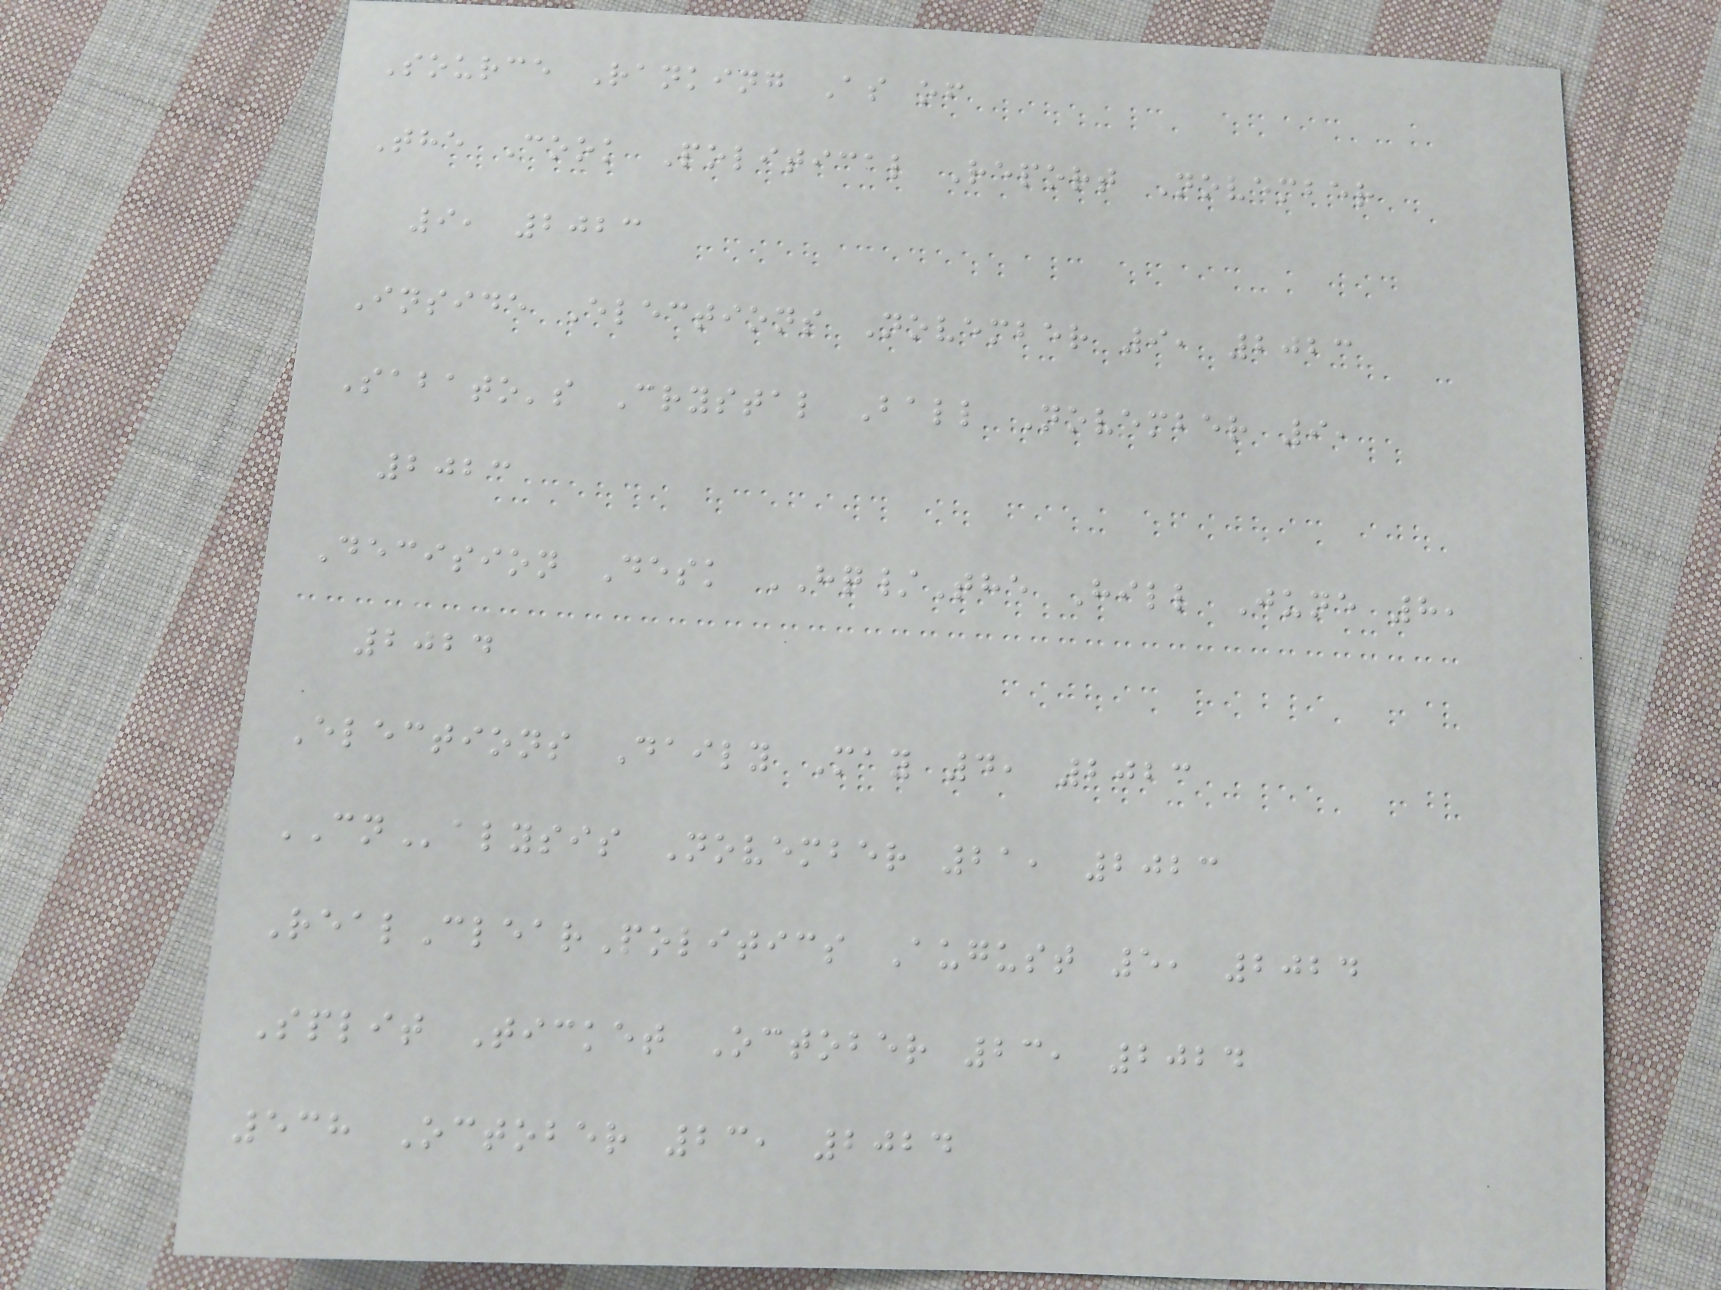Source Ranking As of
The Cook Political Report November
9, 2023
Inside Elections November 9, 2023
Sabato's Crystal Ball November 9,
2023
Decision Desk HQ/The Hill June 8,
2024
Elections Daily May 4, 2023
CNalysis November 21, 2023
RealClearPolitics August 5, 2024
Split Ticket October 23, 2024
538 October 23, 2024
